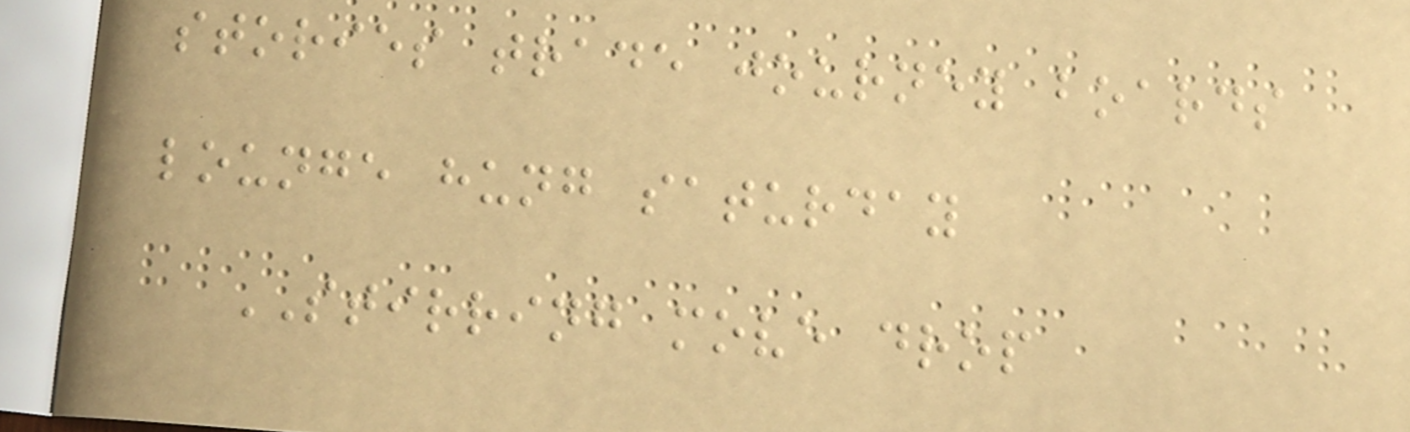stories trade journey boards
lounge hung saturday
STIRRING move drop
